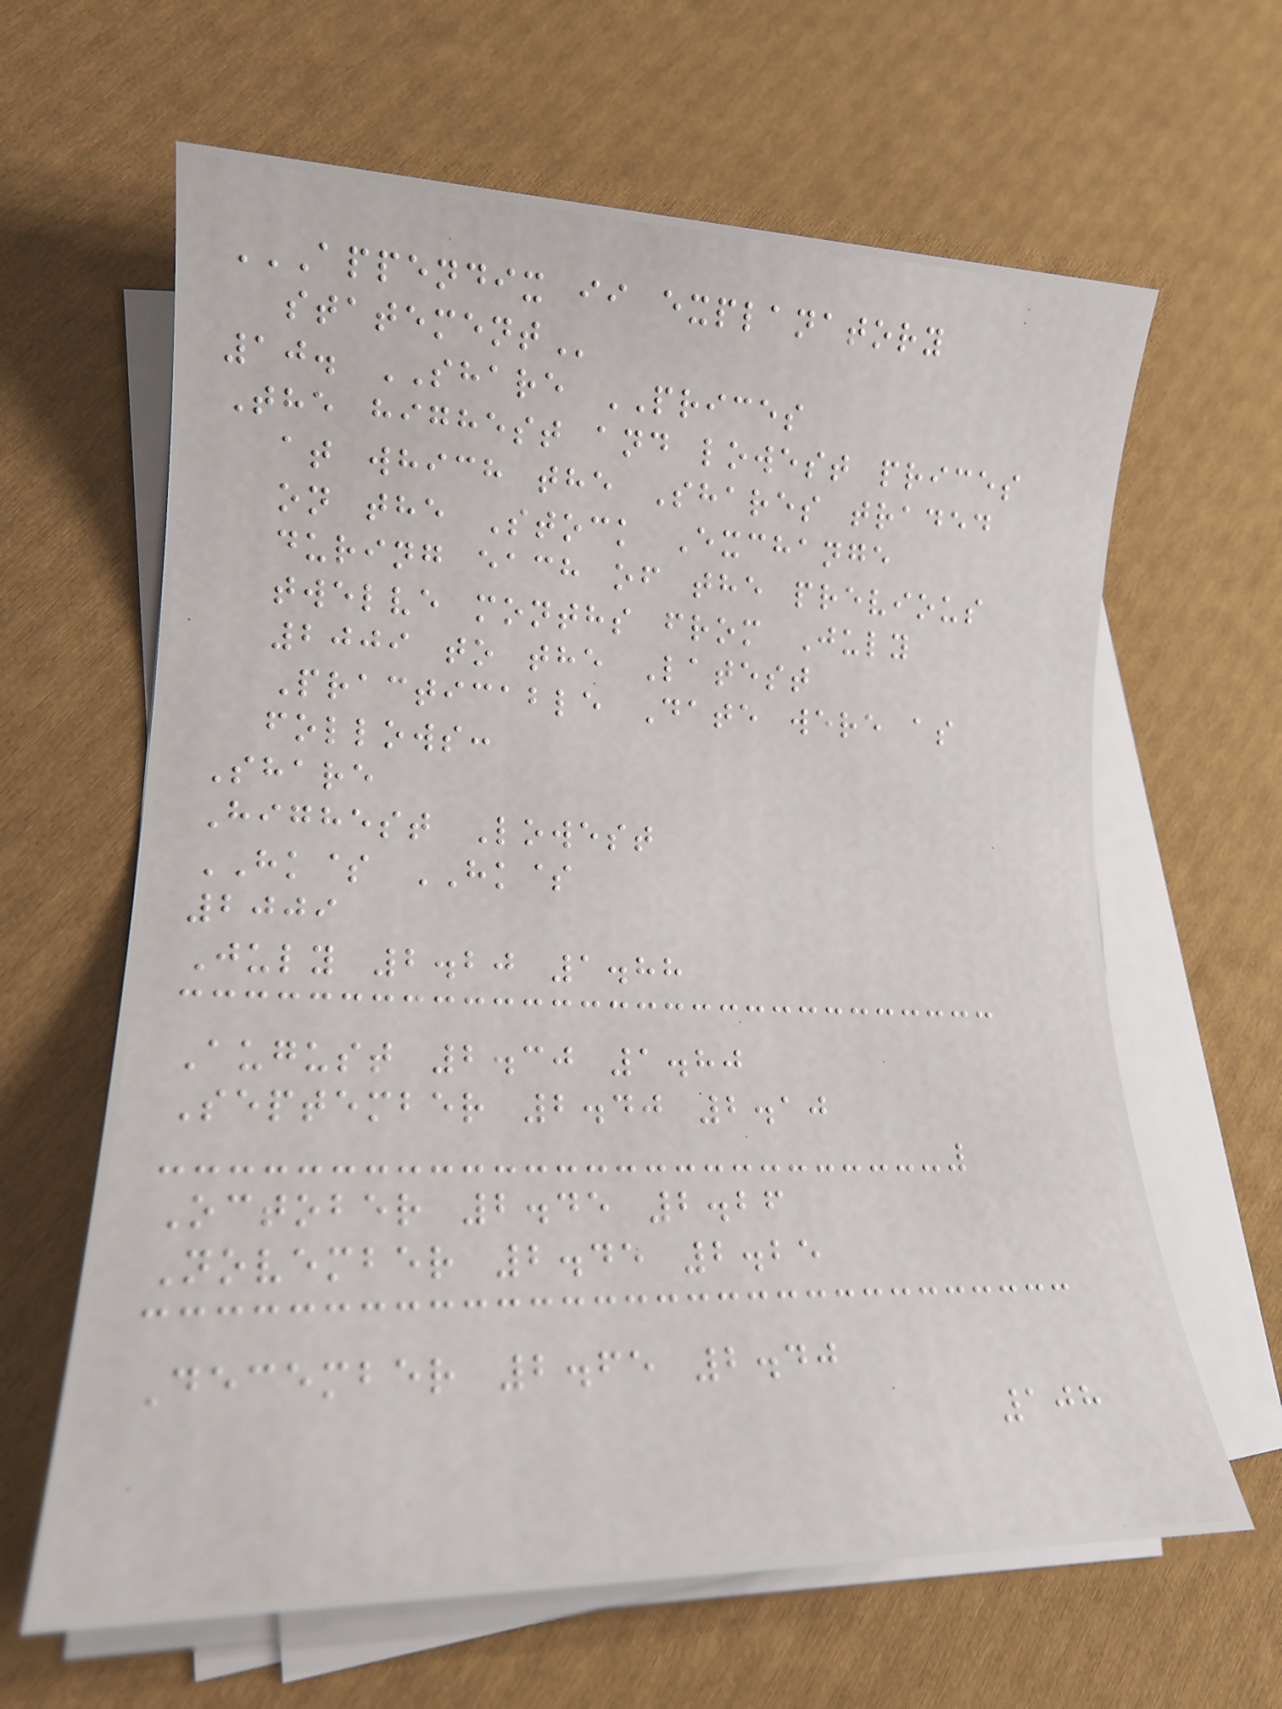APPENDIX II EXPLANATORY
STATEMENT
10. SHARE PRICES
The highest and lowest prices
at which the Shares traded
on the Stock Exchange
during each of the previous
twelve months from July
2009 to the Latest
Practicable Date were as
follows:
Share
Highest Lowest
HK$ HK$
2009
July 2.20 1.88
August 2.30 1.80
September 2.40 2.10
October 2.45 2.26
November 2.45 2.25
December 2.65 2.40
108
